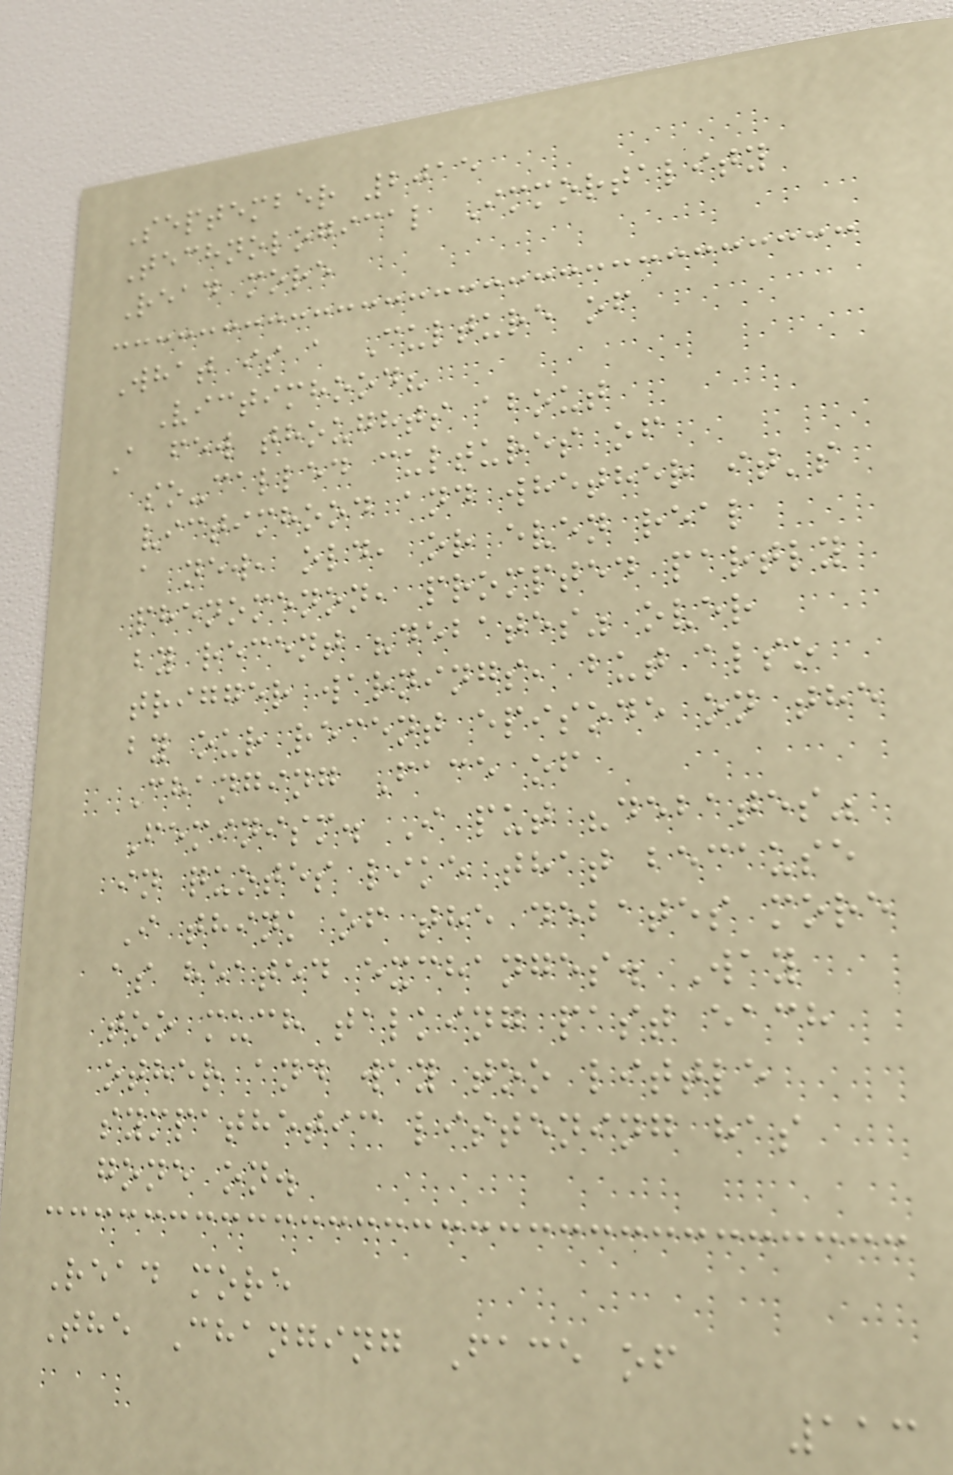September 2015
Technological Immortality
Read more
What is a Culture of
Victimhood?
A few thoughts about
so-called cultures of
victimhood and whether it's
a new, old, or even real
phenomenon, prompted partly
by recent "debates" over
trigger warnings, but also
by our recent episode on the
Changing Face of
Feminism. I put "debates"
in quotes like that because
I think of the debates more
as heated exchanges. Way
too much talking past each
other and way too little
sympathetic listening has
gone on.
Read more
The Changing Face of
113
